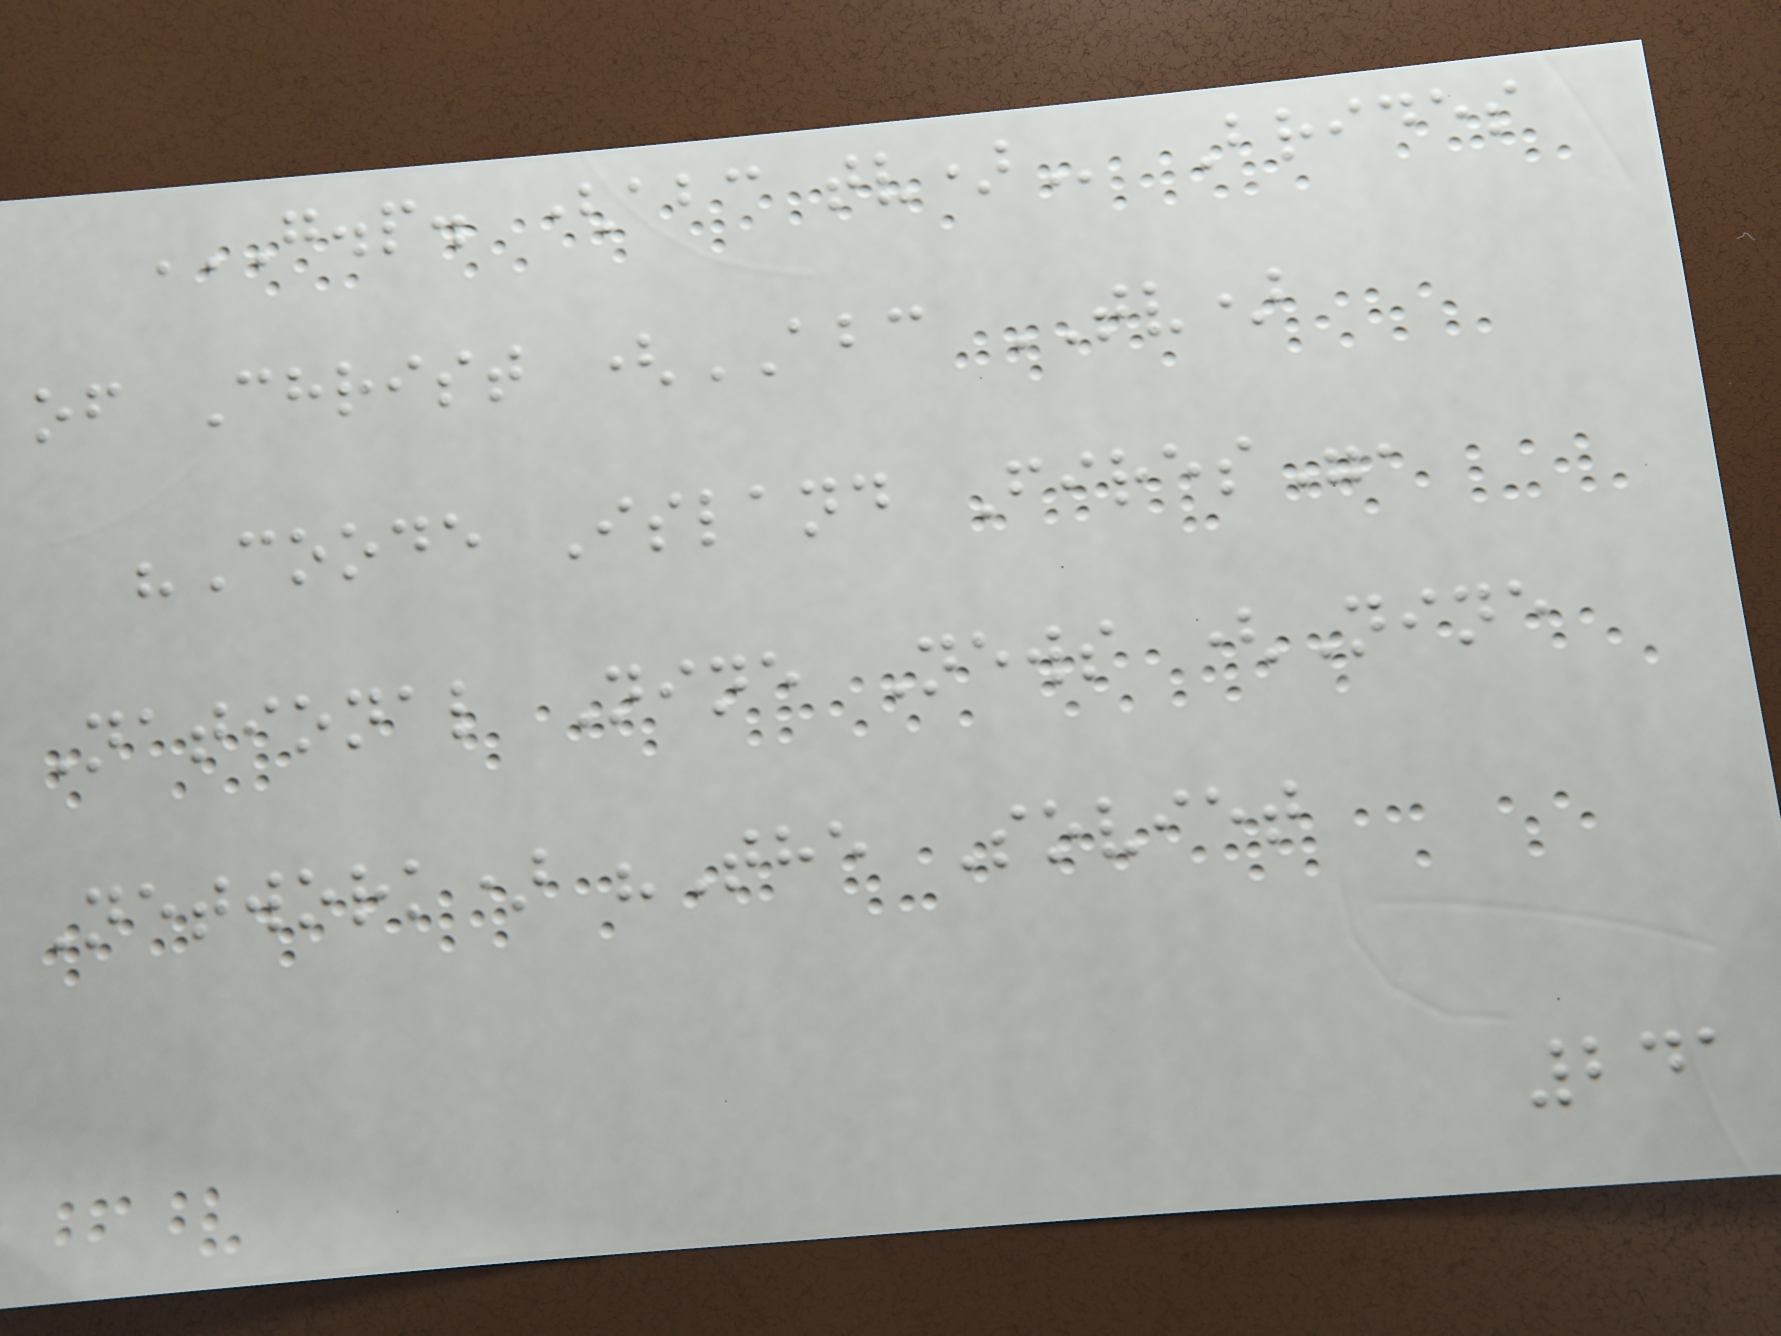G.P. (ABC TV) Brides
of Christ (ABC TV)
"Coode Island Fires",
National Nine News (Nine
Network) "The Soviet
241
